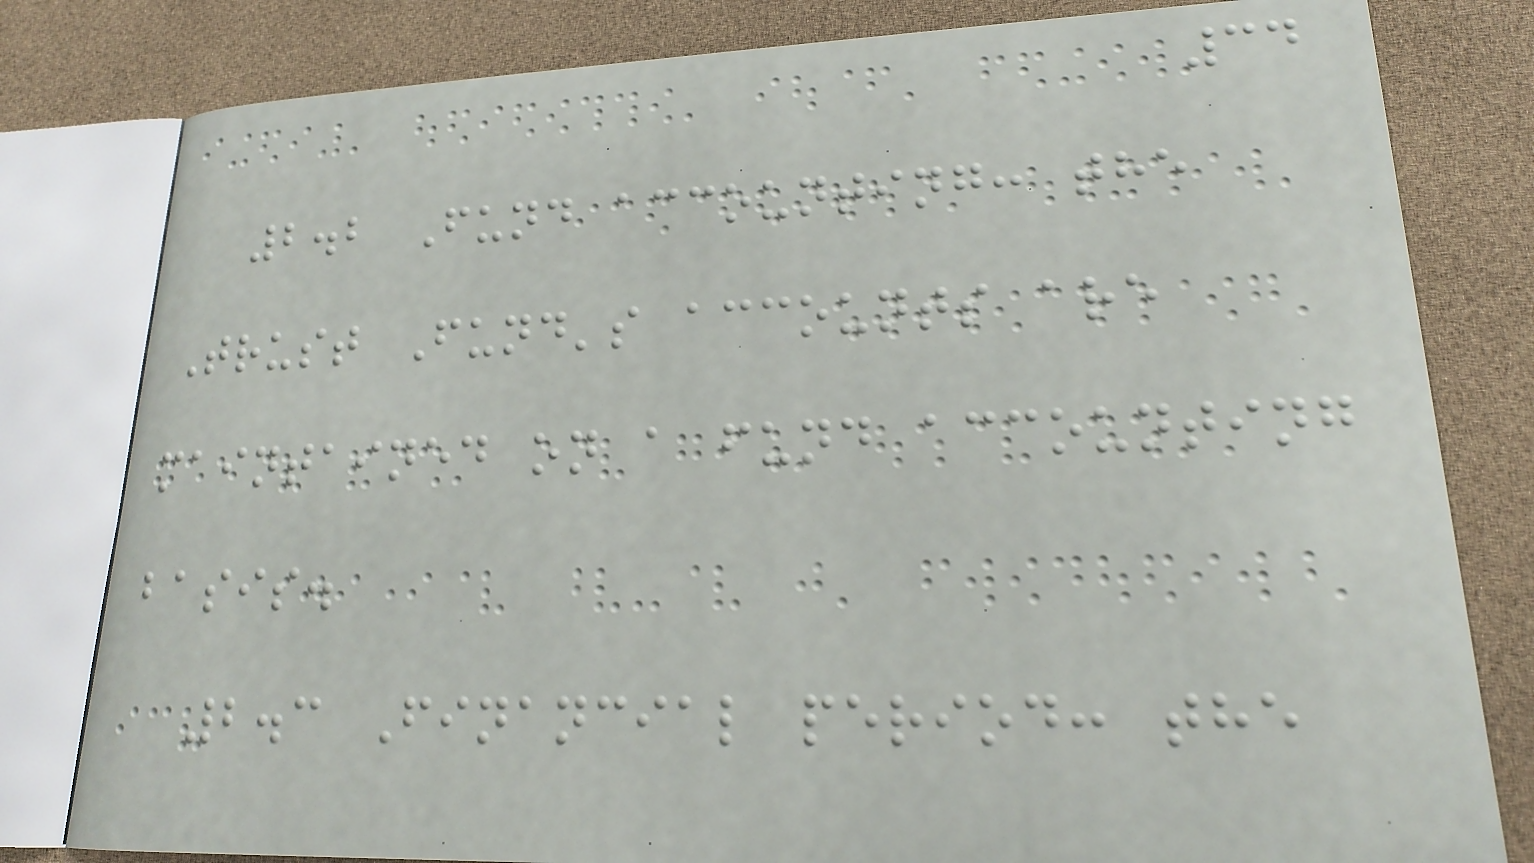34
2.2 Fund accounting: the
Trust Fund's accounts are
maintained on a fund accounting
basis.
2.3 Financial period: the
